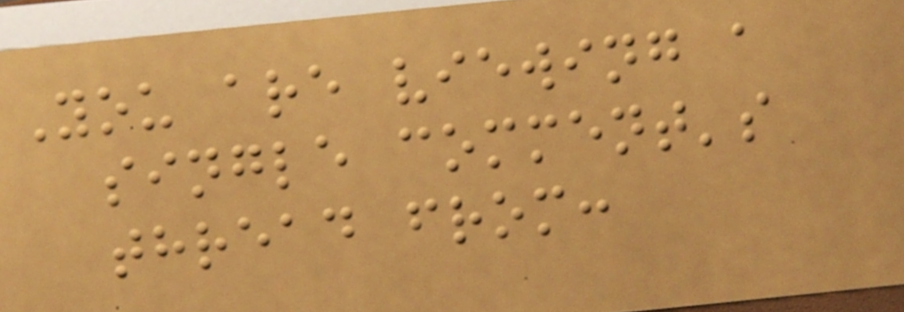You are viewing a
single comment's
thread from:
